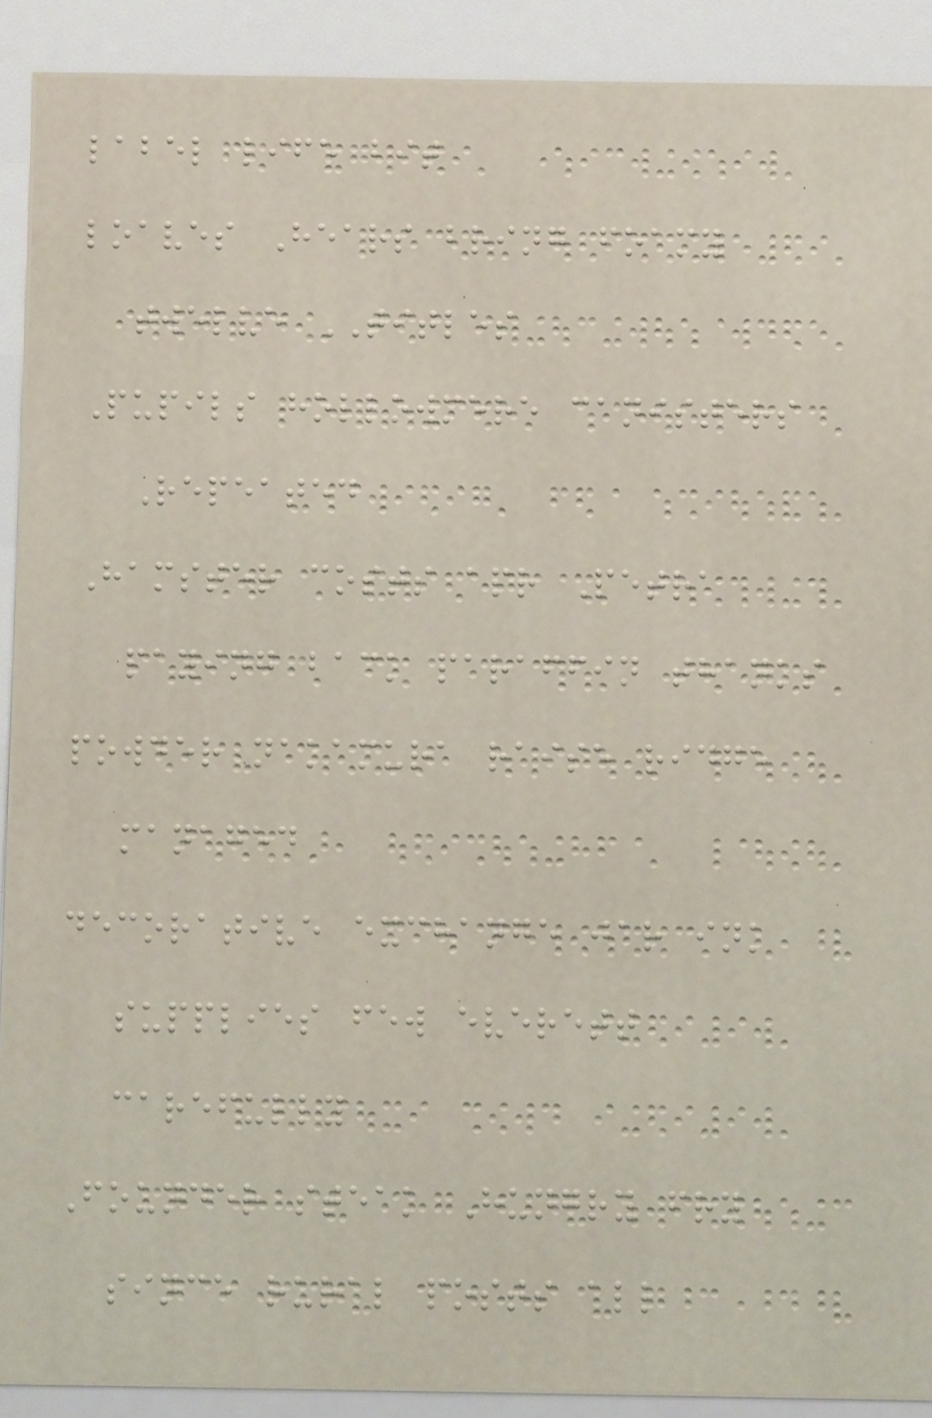label life bit
loaves Hears bring foamy
twelve TITLES
Pupils hollowmere canisters
Repeated
Hamster costs apr Petra
paying back paraffin thanks
powder nakamura raise ridge
managed
decorative exchange jar ink
supplies few everett
carefully
Founder steak Hungry fry
since rural posts all
